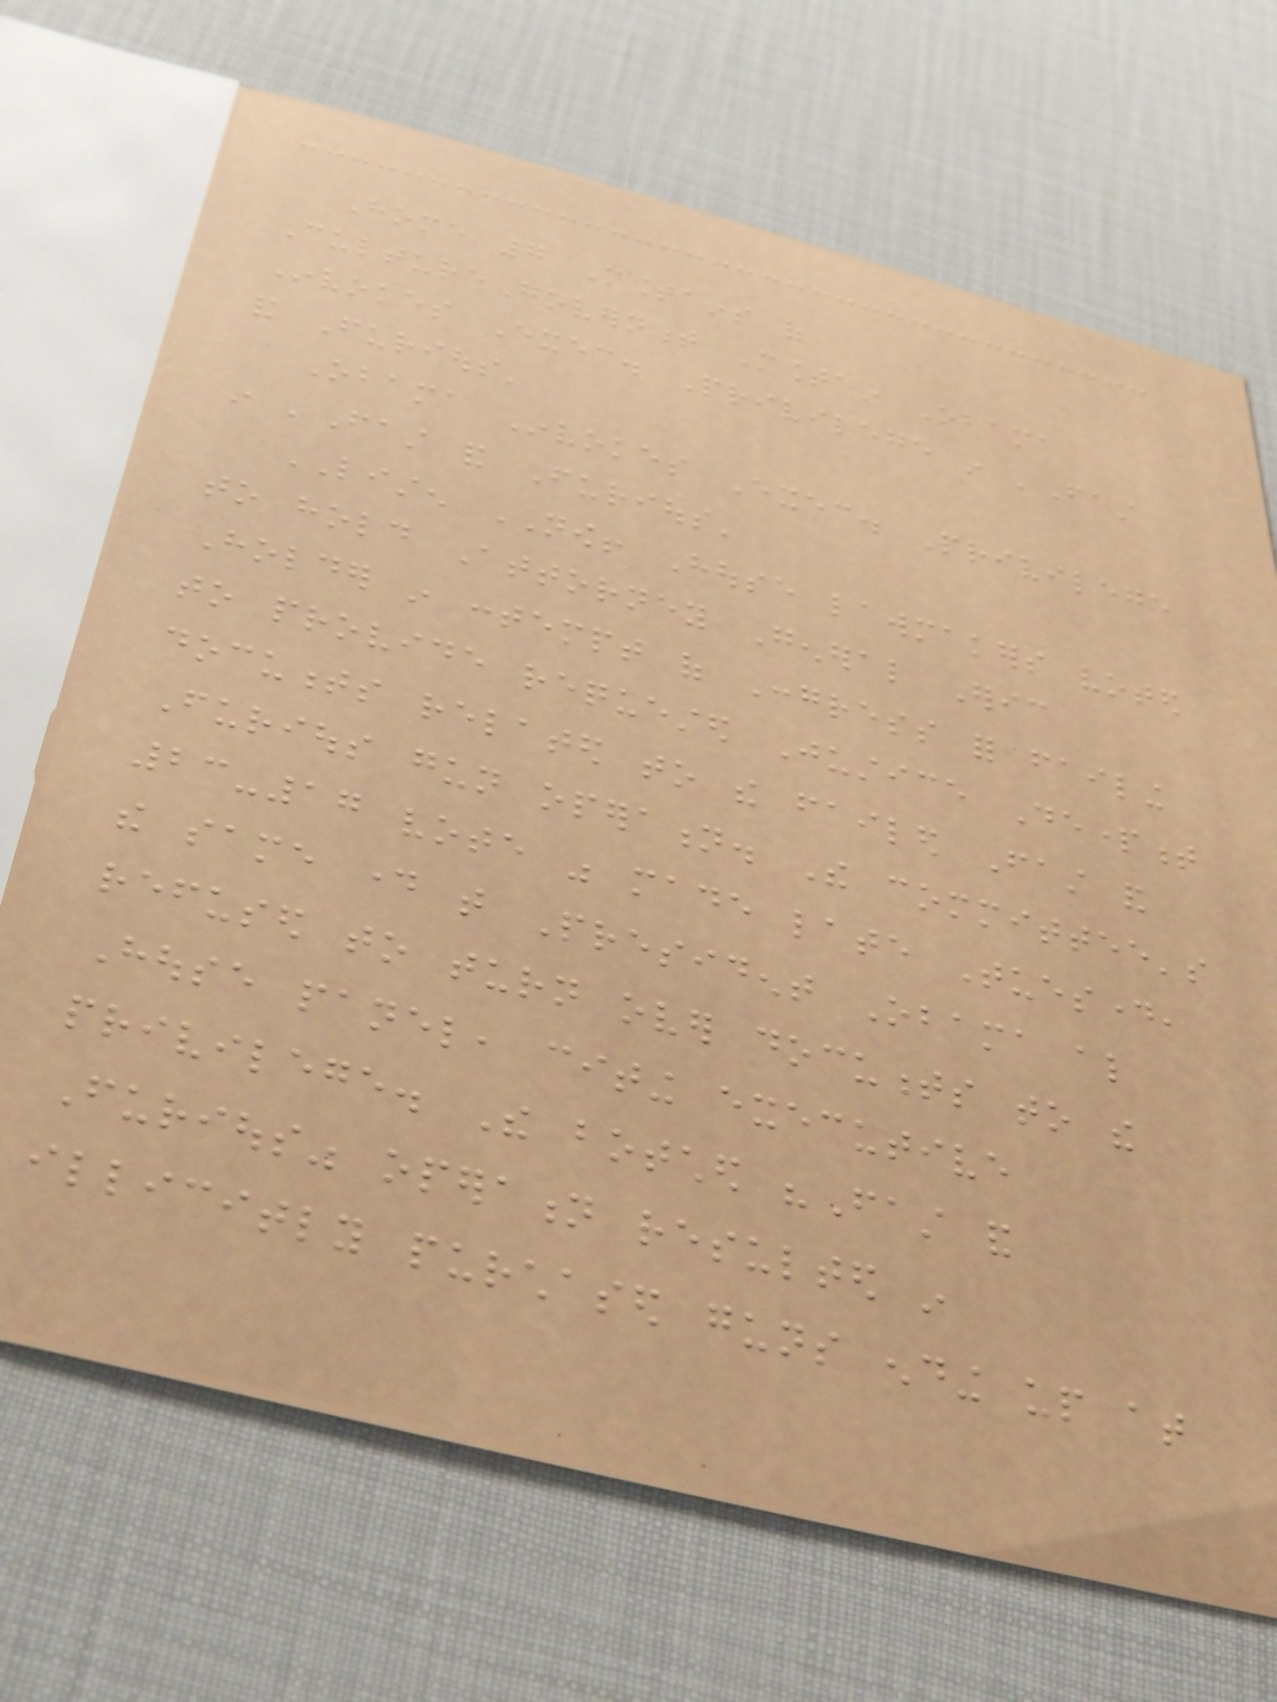Home 7 Mountains of
CultureGovernment Mountain Obama
Invokes Exec. Privilege in 'Fast
and Furious'
Obama Invokes Exec. Privilege
in 'Fast and Furious'
LISTEN NOW! House lawmakers voted
to hold Attorney General Eric
Holder in contempt of Congress for failing
to provide requested Justice Department
documents related to the failed Fast and
Furious gun operation. The committee's
23-17 vote was made late Tuesday,
the same day that President Obama also
refused to turn over documents to the
House panel, citing executive
privilege. The botched "Fast and
Furious" operation resulted in
illicitly purchased guns ending up at
